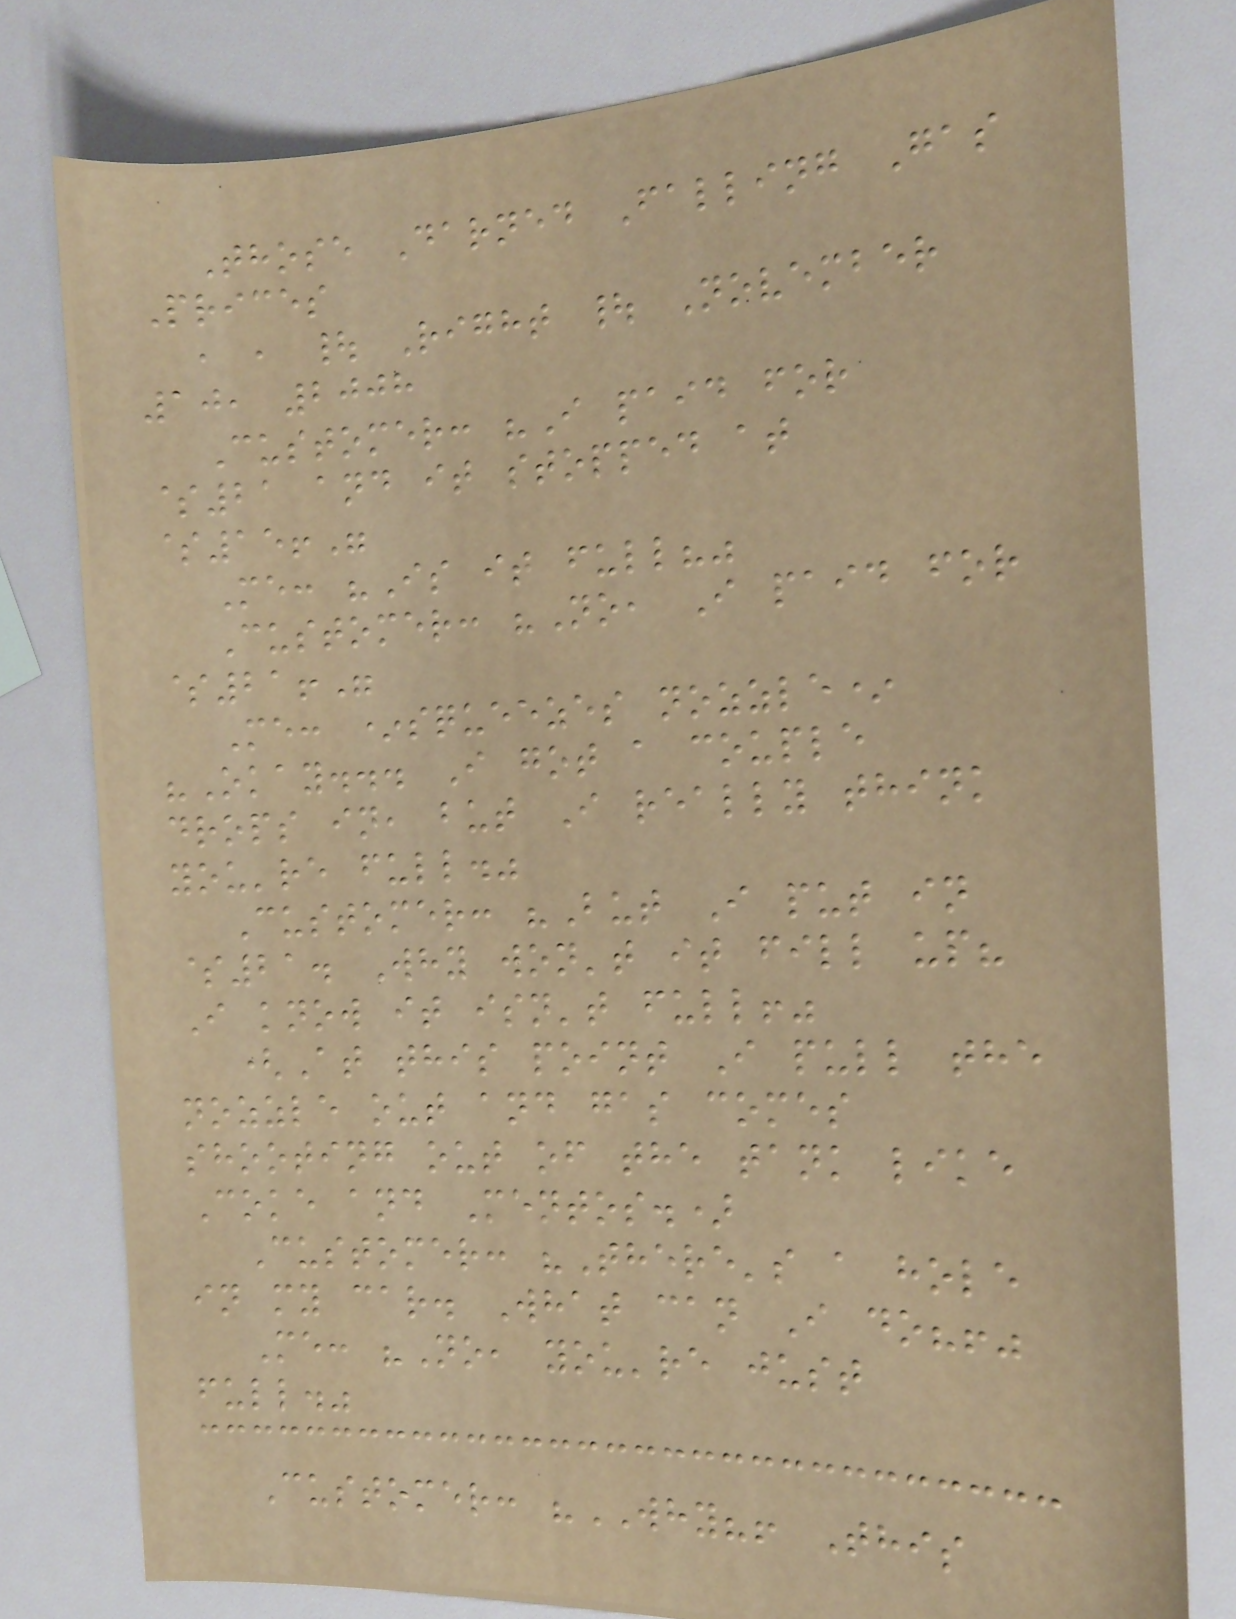Those Darned Falling Gas
Prices
, , | Right | November
10, 2008
Customer: "I paid for
$21 and it stopped at
$15!"
Me: "Is it full?"
Customer: "No, I paid for
$21!"
Me: *squeezes nozzle*
"Okay... I got a couple
drops in, but I really think
you're full."
Customer: "But I put in
$21. Why won't it fill up?
I know it isn't full!"
(At this point I pull the
nozzle out and gas comes
shooting out of the tank like
Coke and Mentos.)
Customer: "There's a hole
in my car. What can I do?!"
Me: "No, you're just
full."
Customer: "WHY?! This
